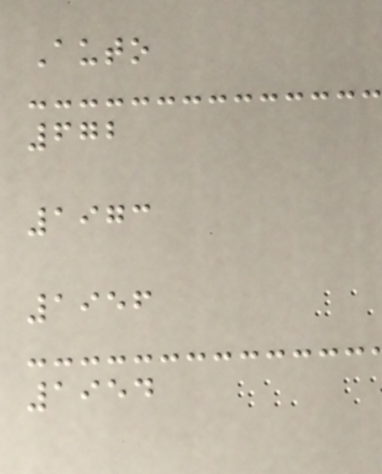Auto
672
1973
1956
1954
